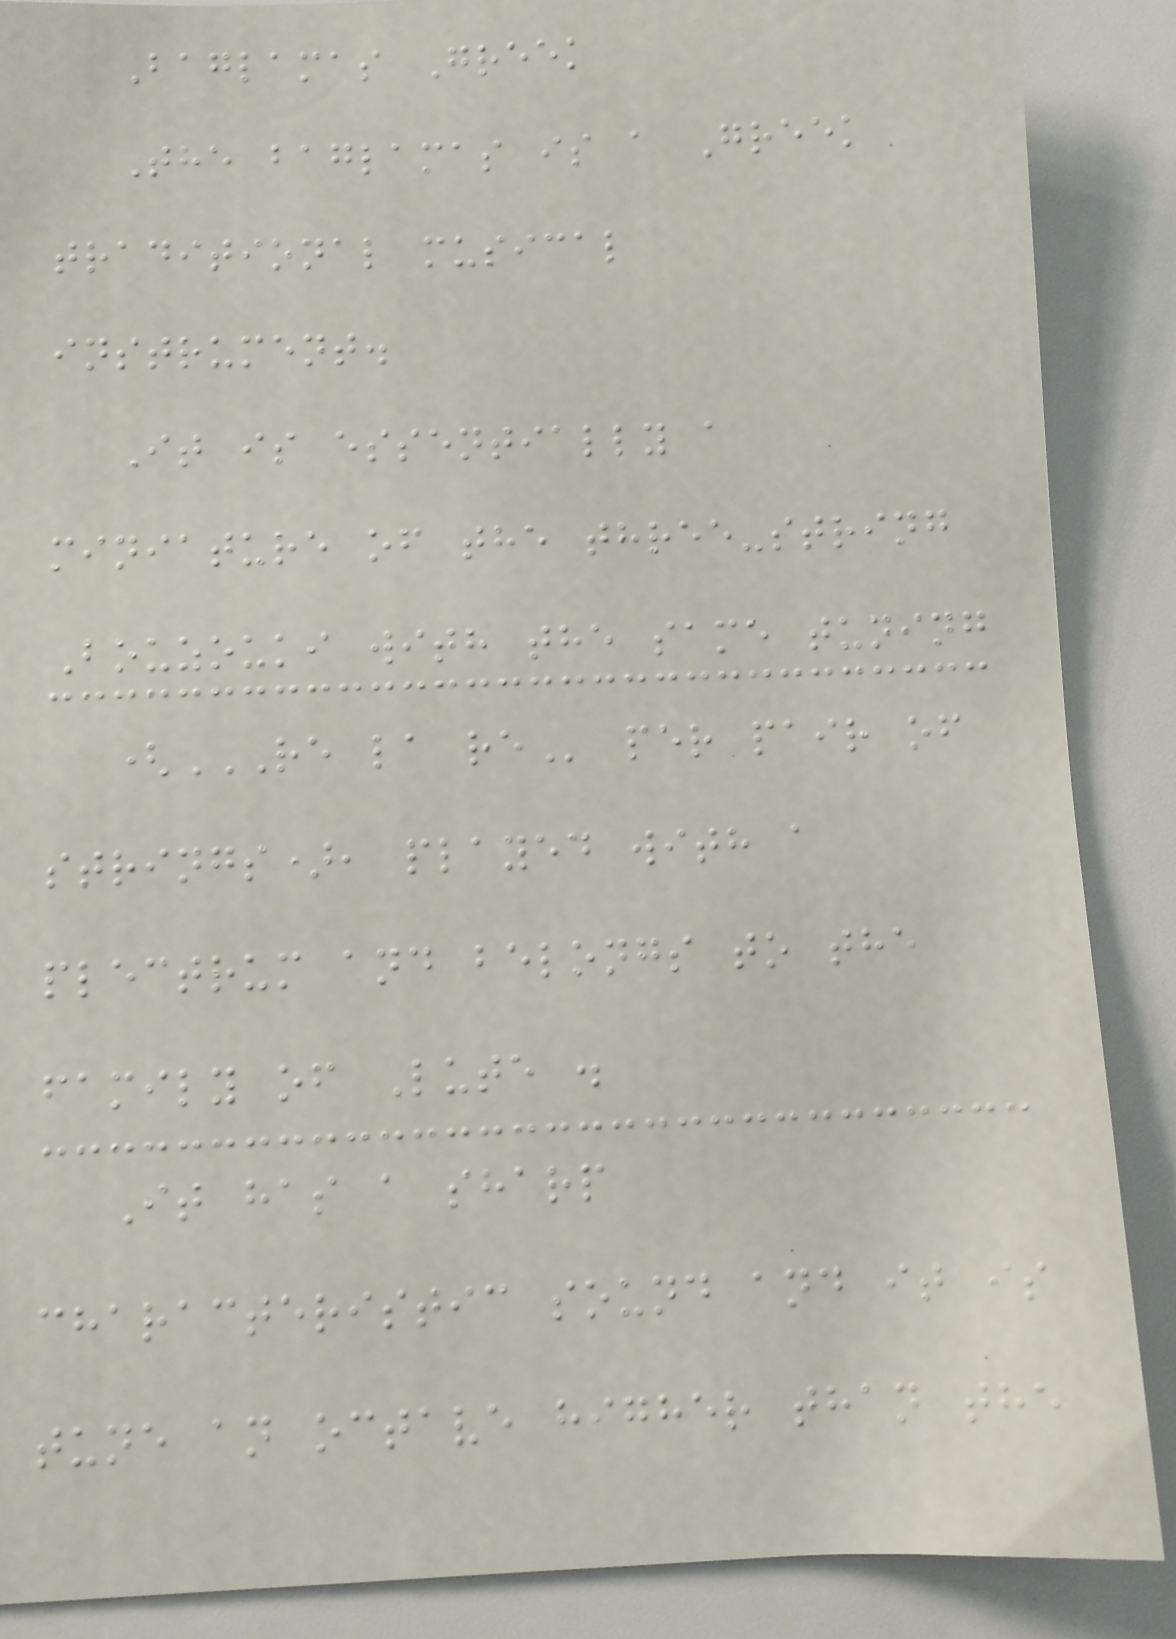Baglamas Greek
The baglamas is a Greek
traditional musical
instrument.
It is essentially a
miniature of the three-string
Bouzouki with the same tuning
(RE LA RE per pair of
strings), played with a
plectrum and belongs to the
family of Lute .
It has a sharp
characteristic sound and it is
tune an octave higher than the
